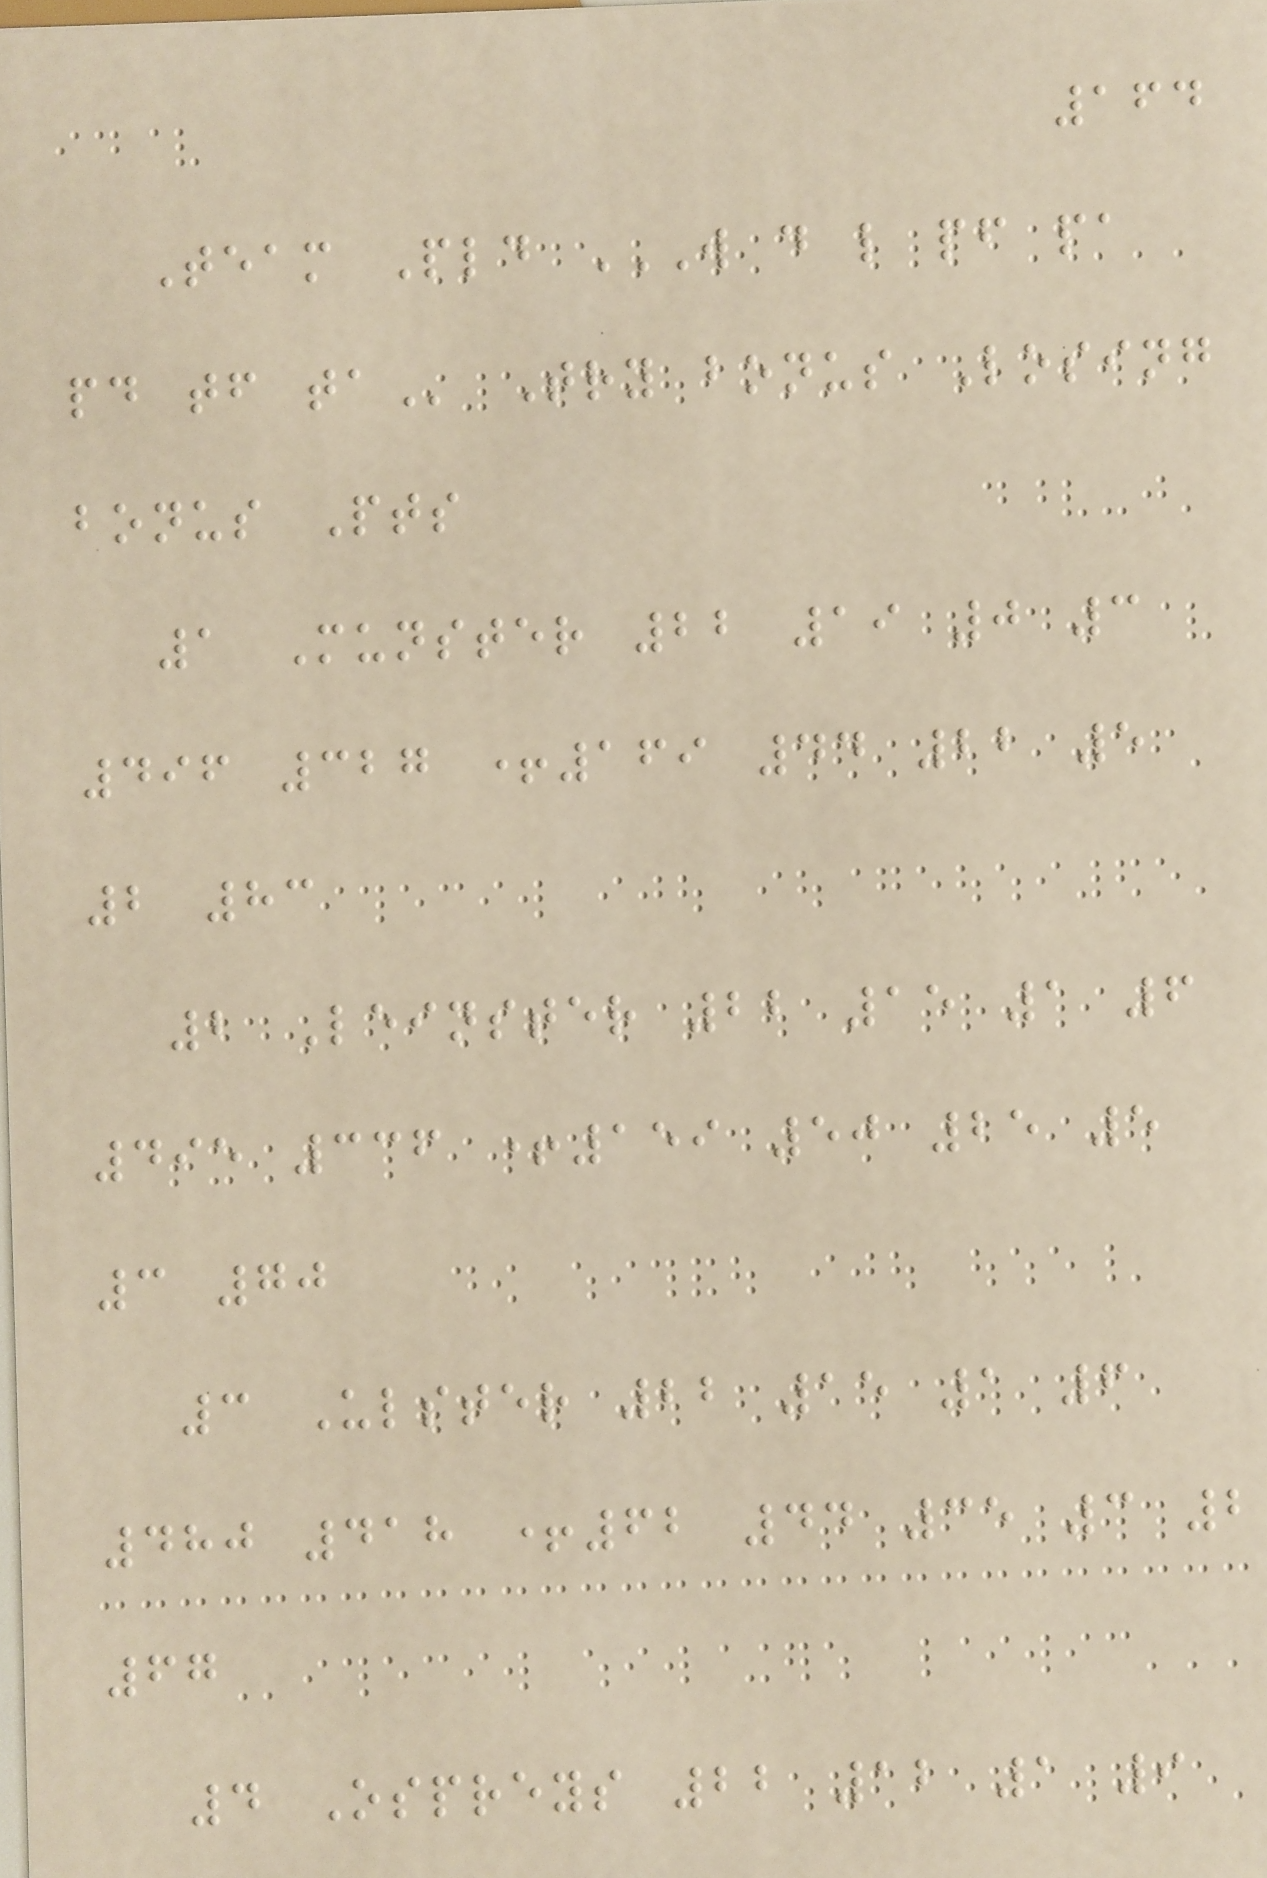164
Team Pld W D L PF PA
PD TF TA Try bonus Losing
bonus Pts
1 Munster 22 19 0 3
496 327 +169 44 22 5
2 83
2 Leinster 22 15 1 6
495 336 +159 50 25 5
3 70
3 Ulster 22 15 1 6
480 418 +62 44 35 3 2
67
4 Ospreys 22 12 1 9
